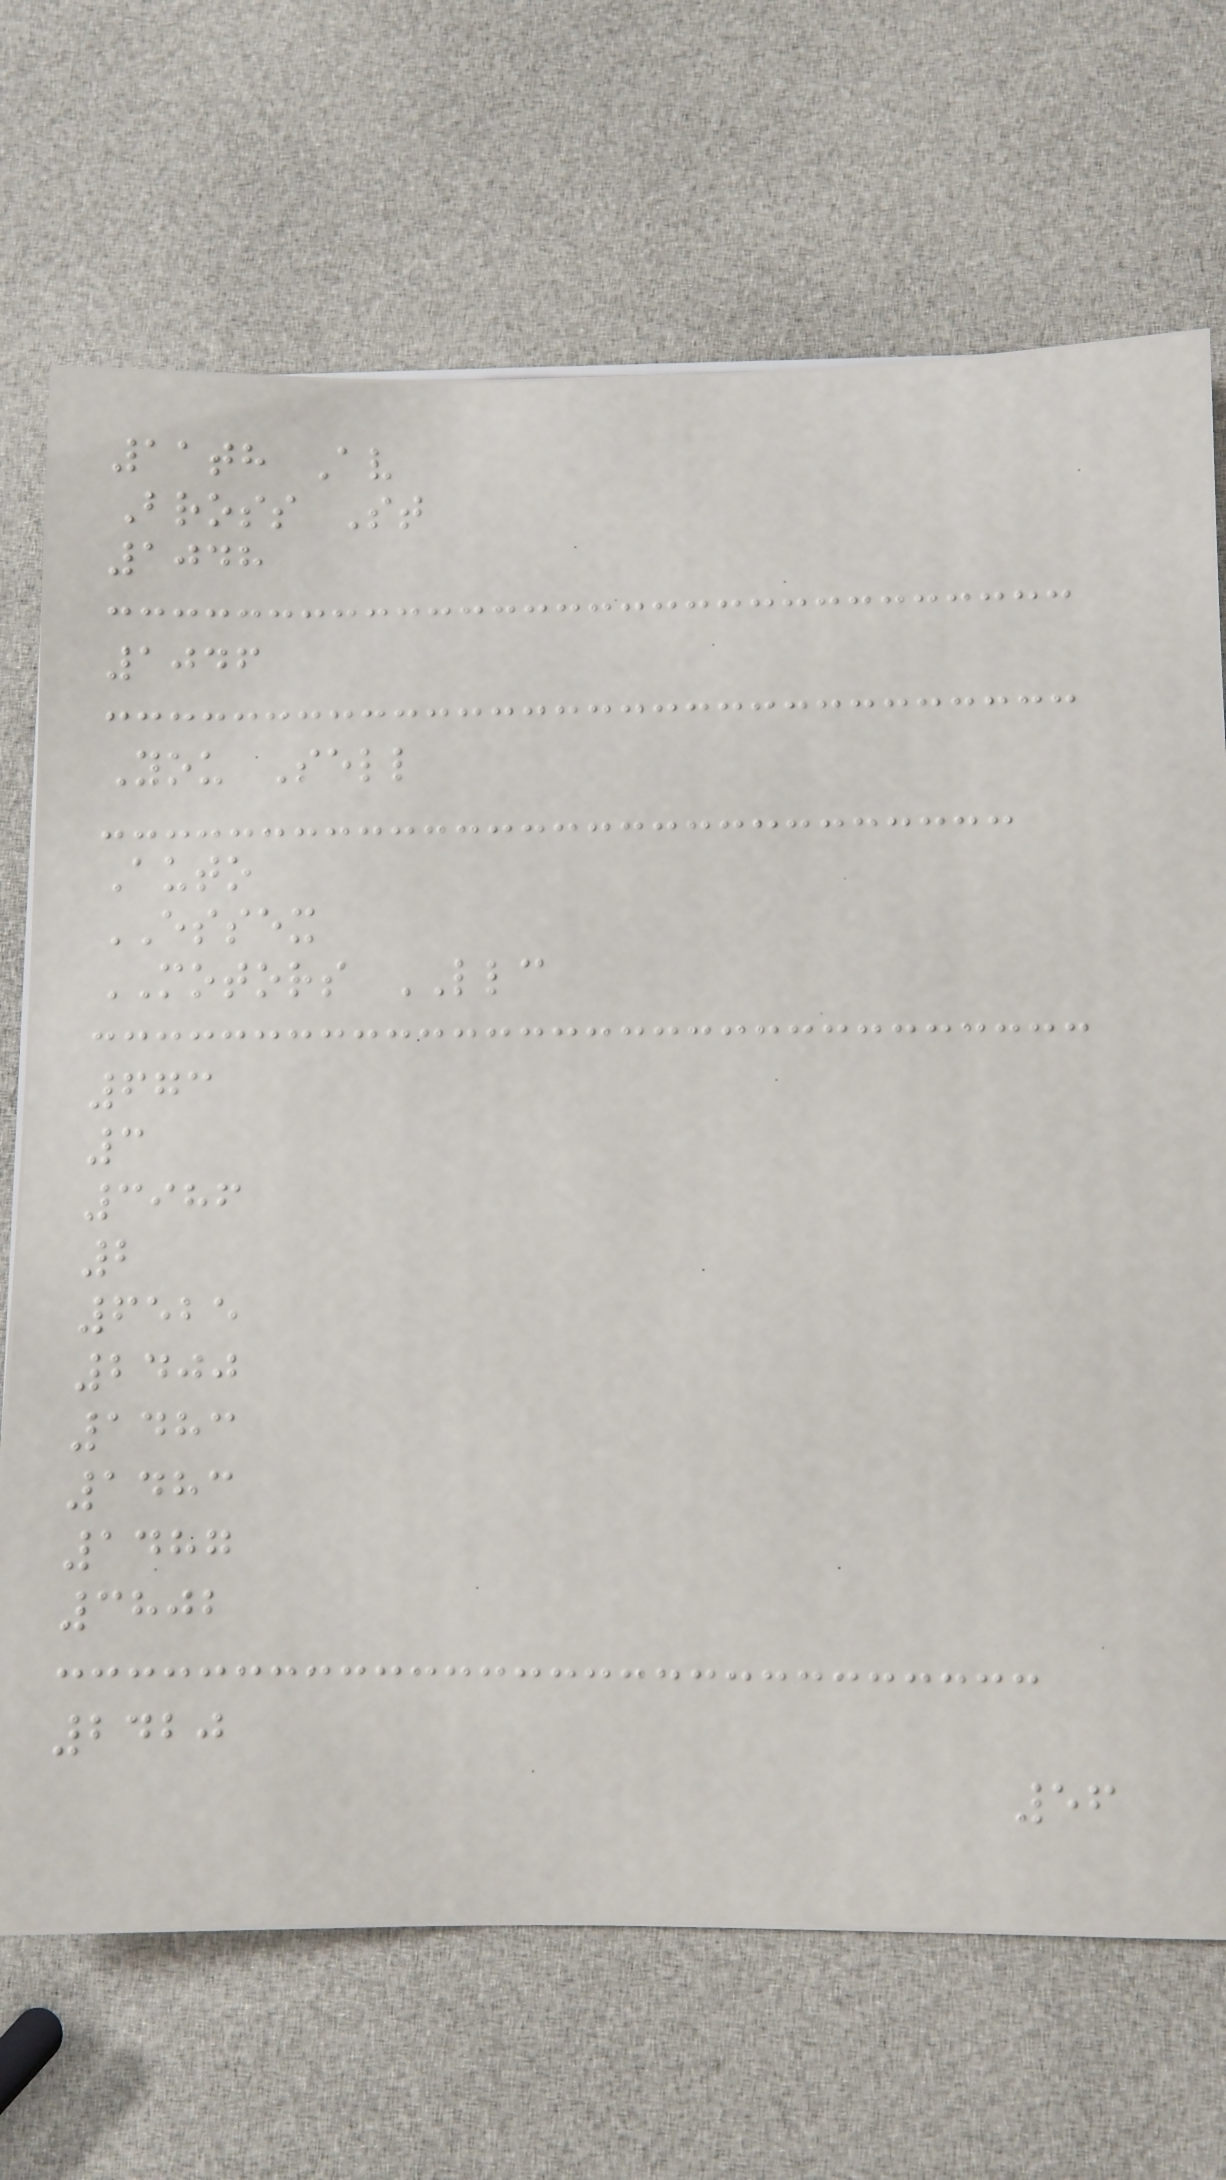11th Av
Bross St
1048
1046
You Sell
Auto
ESSEX
MOTORS LLC
673
3
3986
2
6525
2400
1483
1483
1487
3802
2420
56
